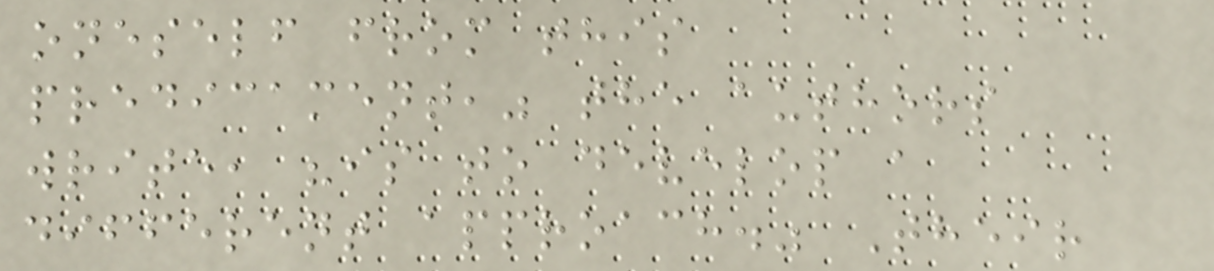oneself from this
predicament," the authors
write, "is to develop a
different approach." Their
